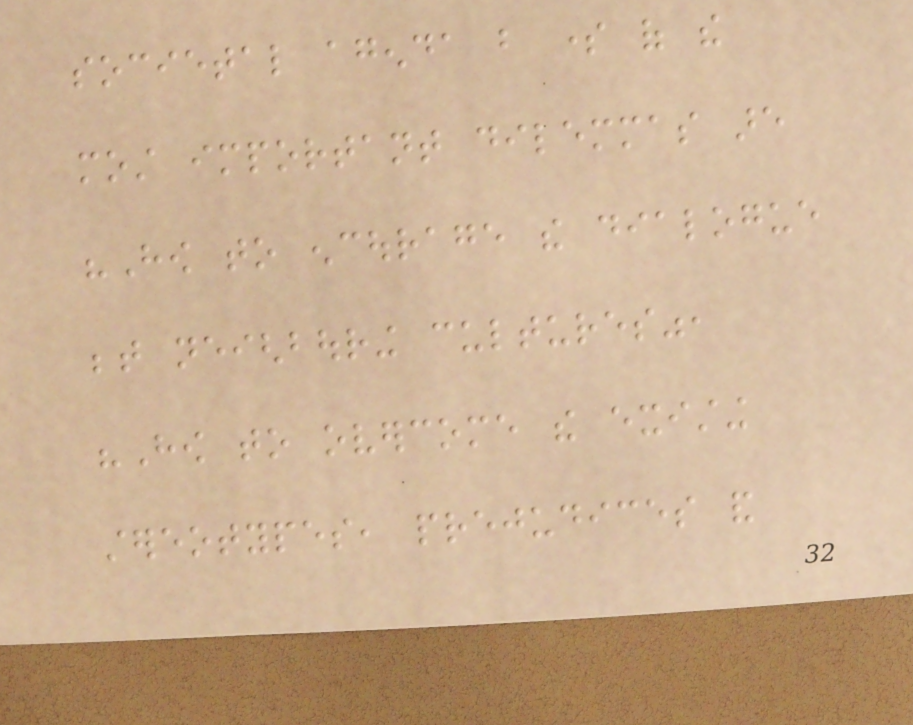societal agenda but some of the
most important dilemmas are
"How to encourage the dialogue
between neighbouring cultures",
"How to overcome the existing
stereotypes, prejudices and
